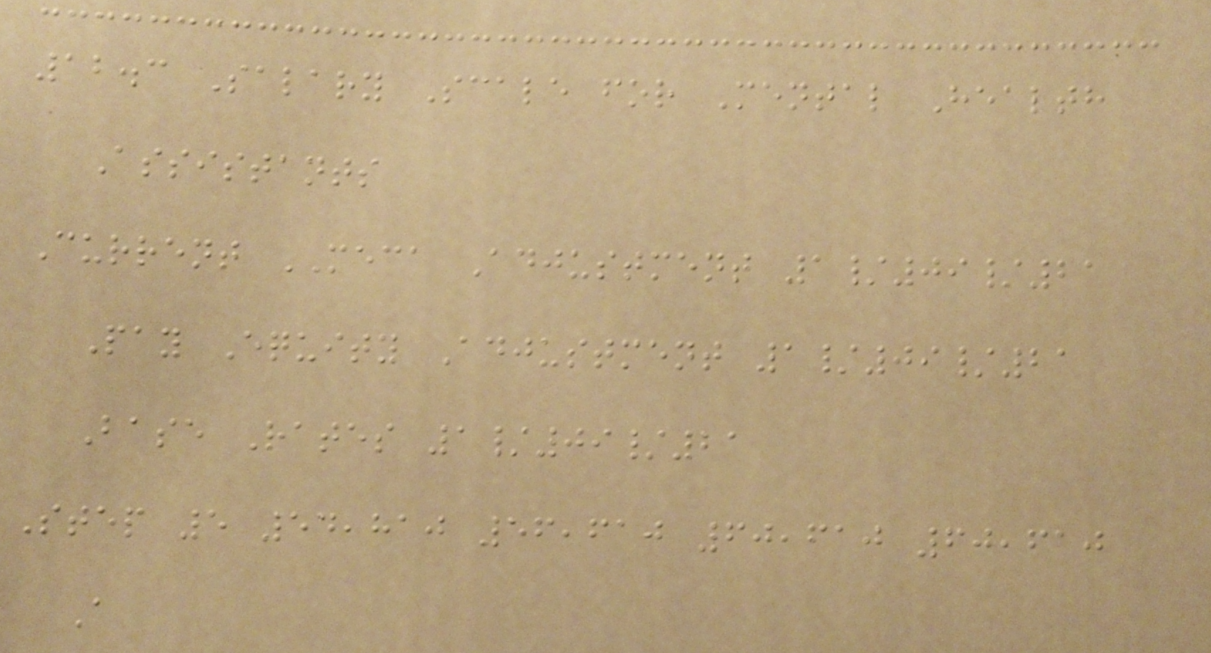12.3 Salary Scale for Mental Health
Assistants
Current MECA Adjustment 1/09/21
Pay Equity Adjustment 1/09/21
Base Rates 1/09/21
Step 5 54,810 56,610 60,610 60,610
A
